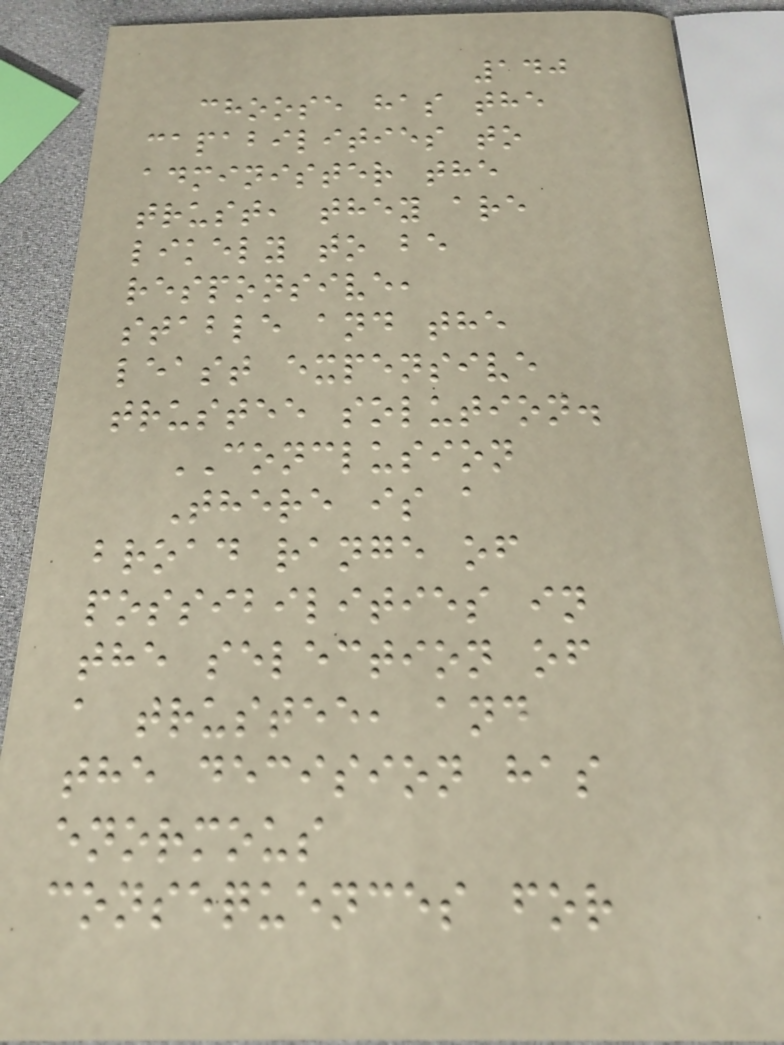140
choose has the
capabilities to
administer the
trust, they are
likely to be
responsive,
stable and the
least expensive
trustee solution.
CONCLUSION
There is a
broad range of
possibilities in
the selection of
a trustee, and
the decision has
enormous
consequences for
